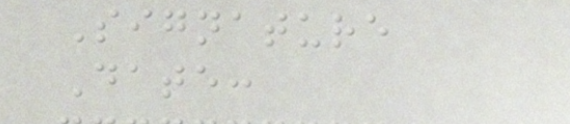Signature
Date:
